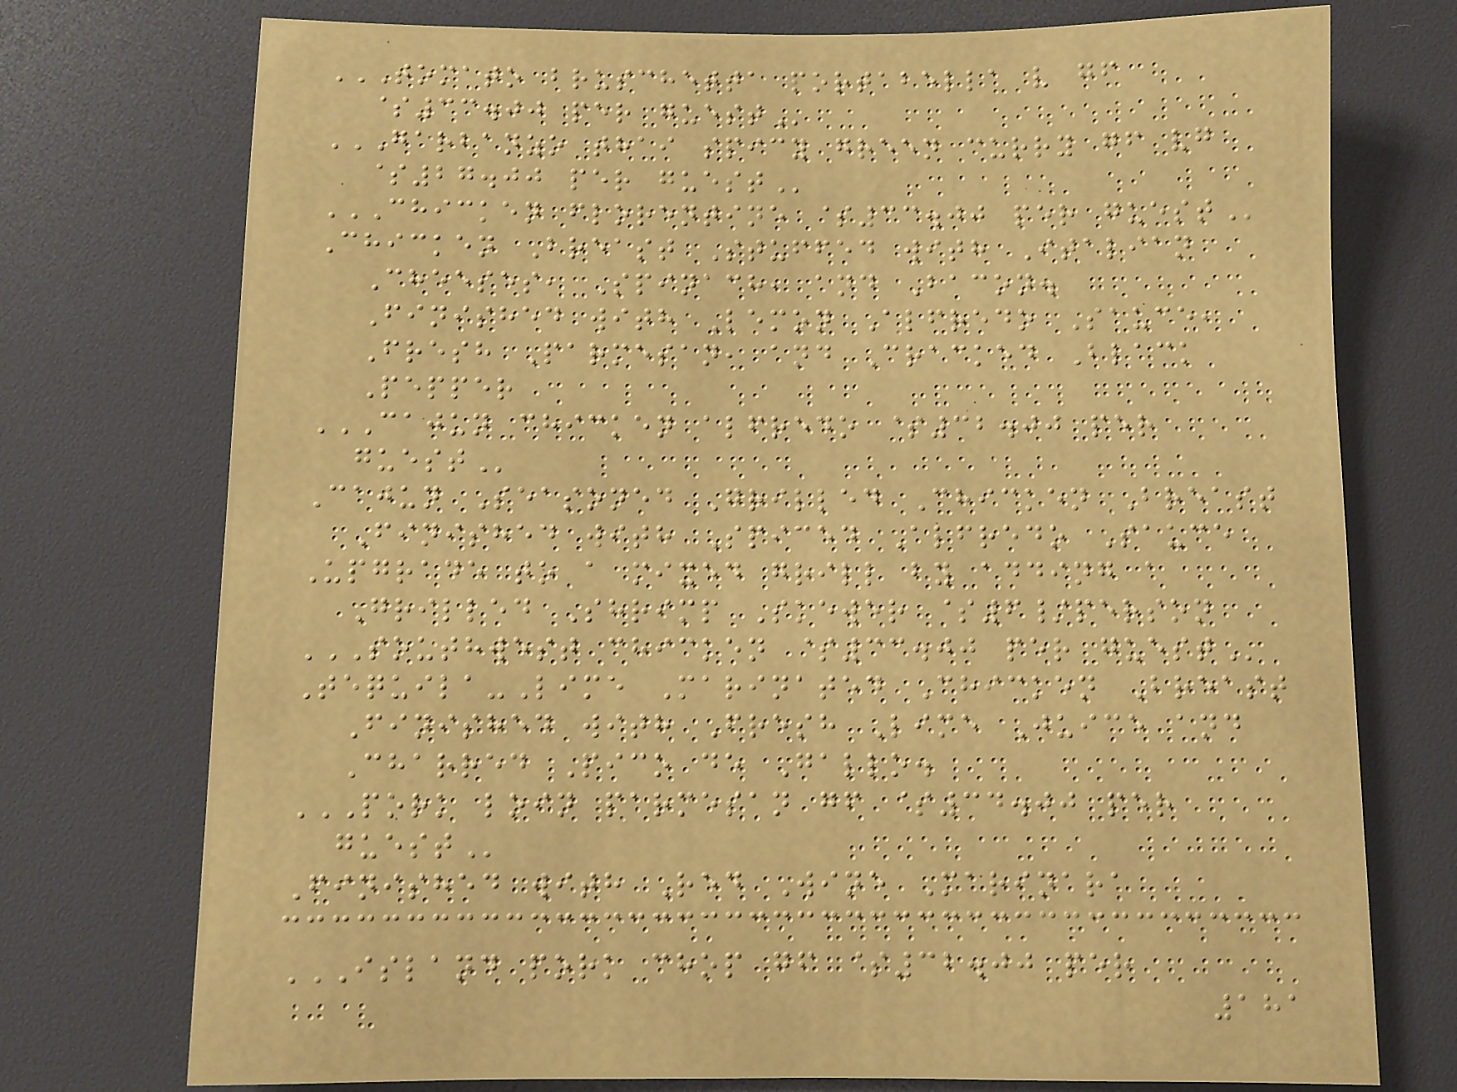TOMATO BRUSCHETTA PORTABELLA V GF
$33.00 PER GUEST
GARBANZO THAI SPICY GREEN CURRY GF VG
$27.00 PER GUEST
CHICKEN FLORENTINE $33.00 PER GUEST
Chicken Breast Stuffed with Italian
Cheeses, Spinach, and Bacon.
Finished with Lemon Alfredo Sauce,
Fresh Parmesan, and Cracked Black
Pepper
CAJUN CHICKEN ALFREDO $32.00 PER
GUEST
Cajun Seasoned Grilled Chicken Breast
Finished with Spiced Alfredo Sauce
Upgrade to a mixed grill by adding a
Grilled Shrimp Skewer $6/person
SOUTHWEST CHICKEN $33.00 PER GUEST
Tequila-Lime Marinated Chicken Breast
Finished with Fresh Lime Juice and
Charred Pico de Gallo.
PORK LOIN PARMESAN GF $34.00 PER
GUEST
Finished with Red Wine Marinara
ISLAND PORK CHOP GF $32.00 PER
181
